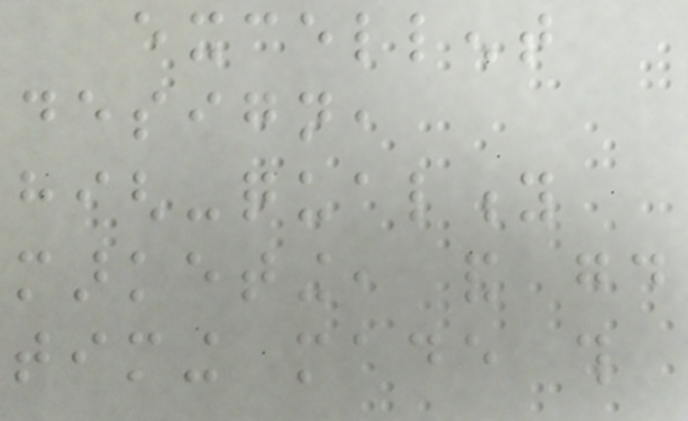excellent
design,
high-quality
marketing, and good
timing made this
